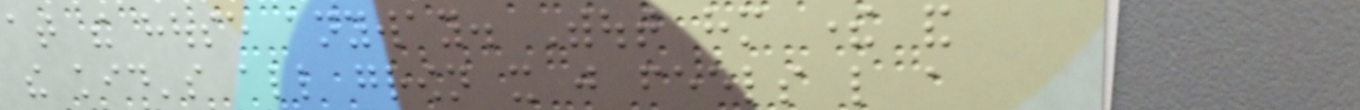at the house anyway. Without him there and
the kid's all grown it just feels like a
